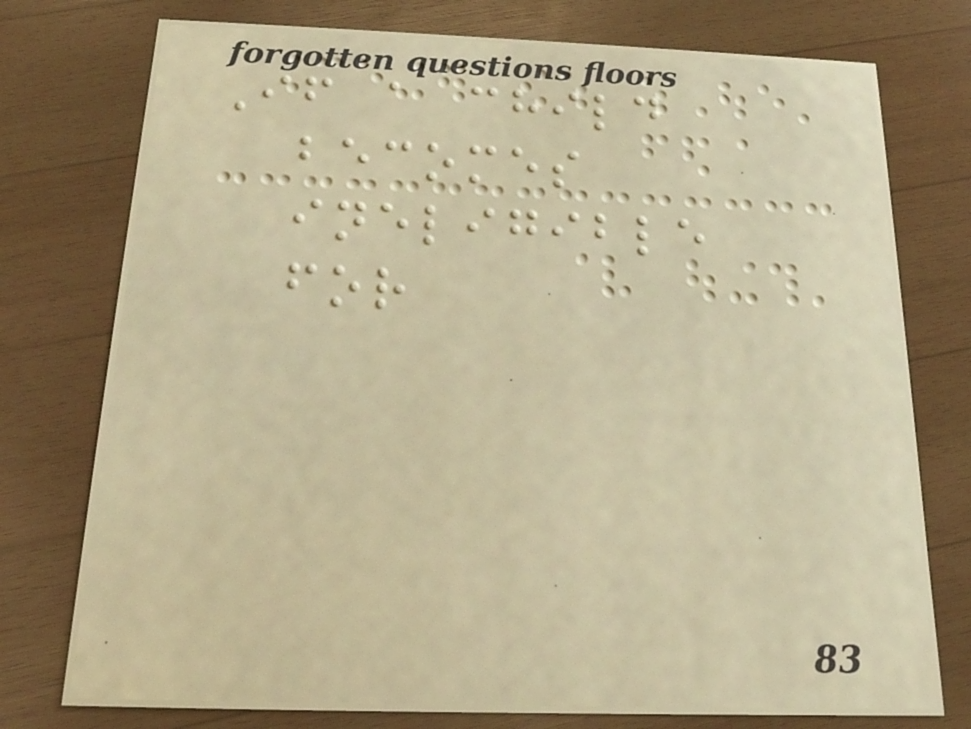If a child
becomes
ineligible
for
